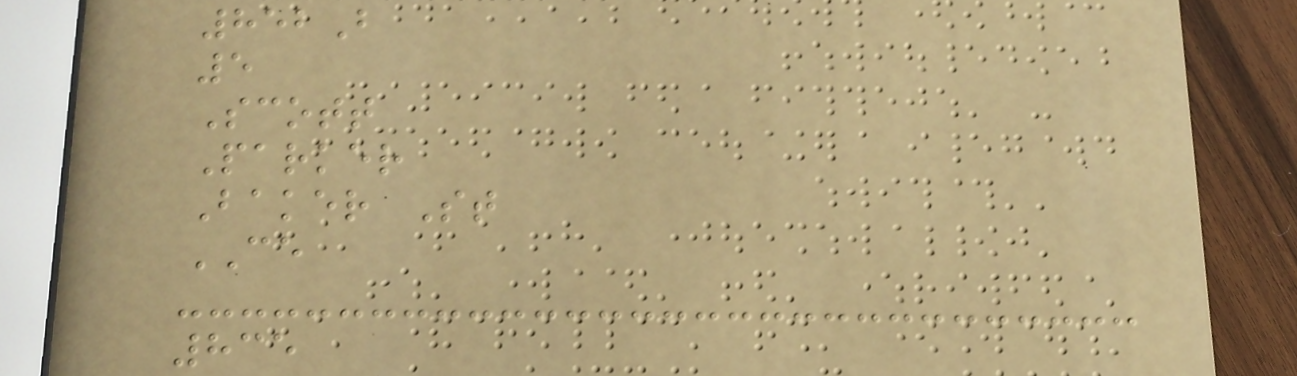852B
5
Scott
Parker
Baker St
CE
835
